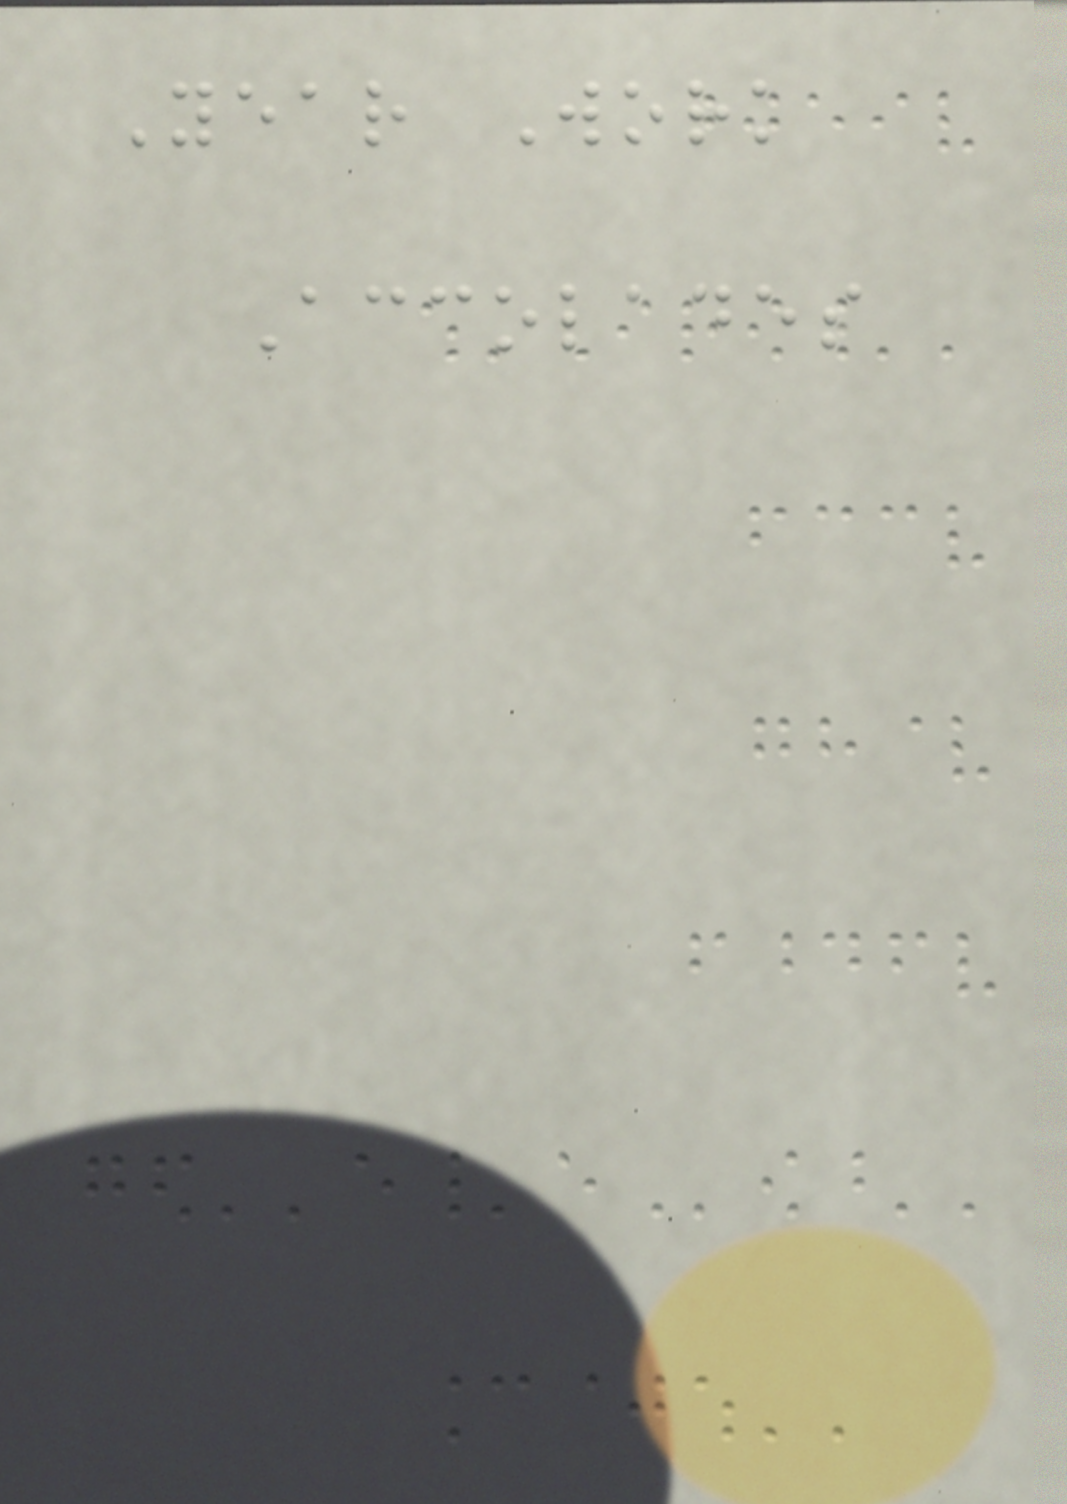Year Work
Accolades
